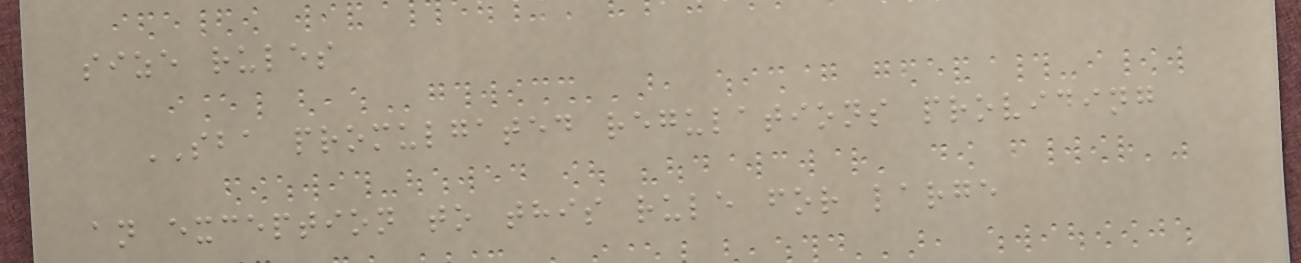size rules
SBA promulgated regulations providing
an exception to this rule for large
